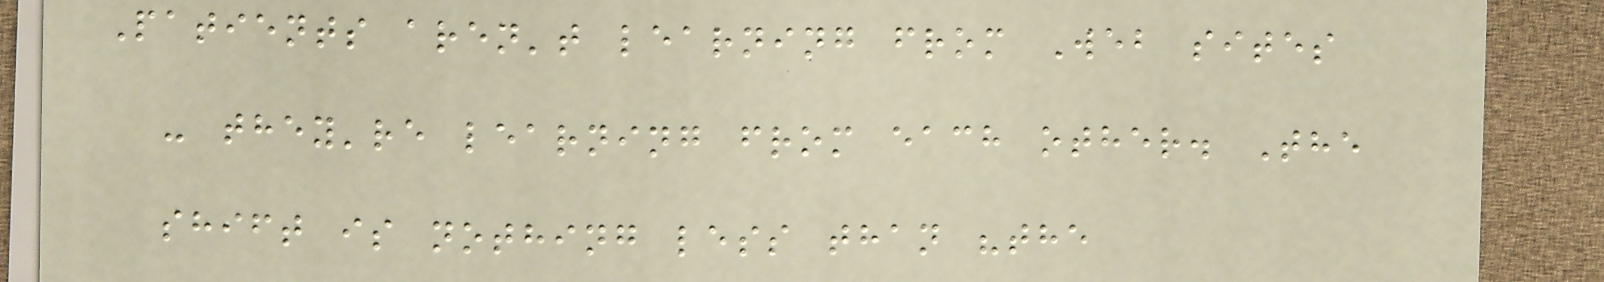Patients aren't learning from Web sites
- they're learning from each other. The
shift is nothing less than "the
